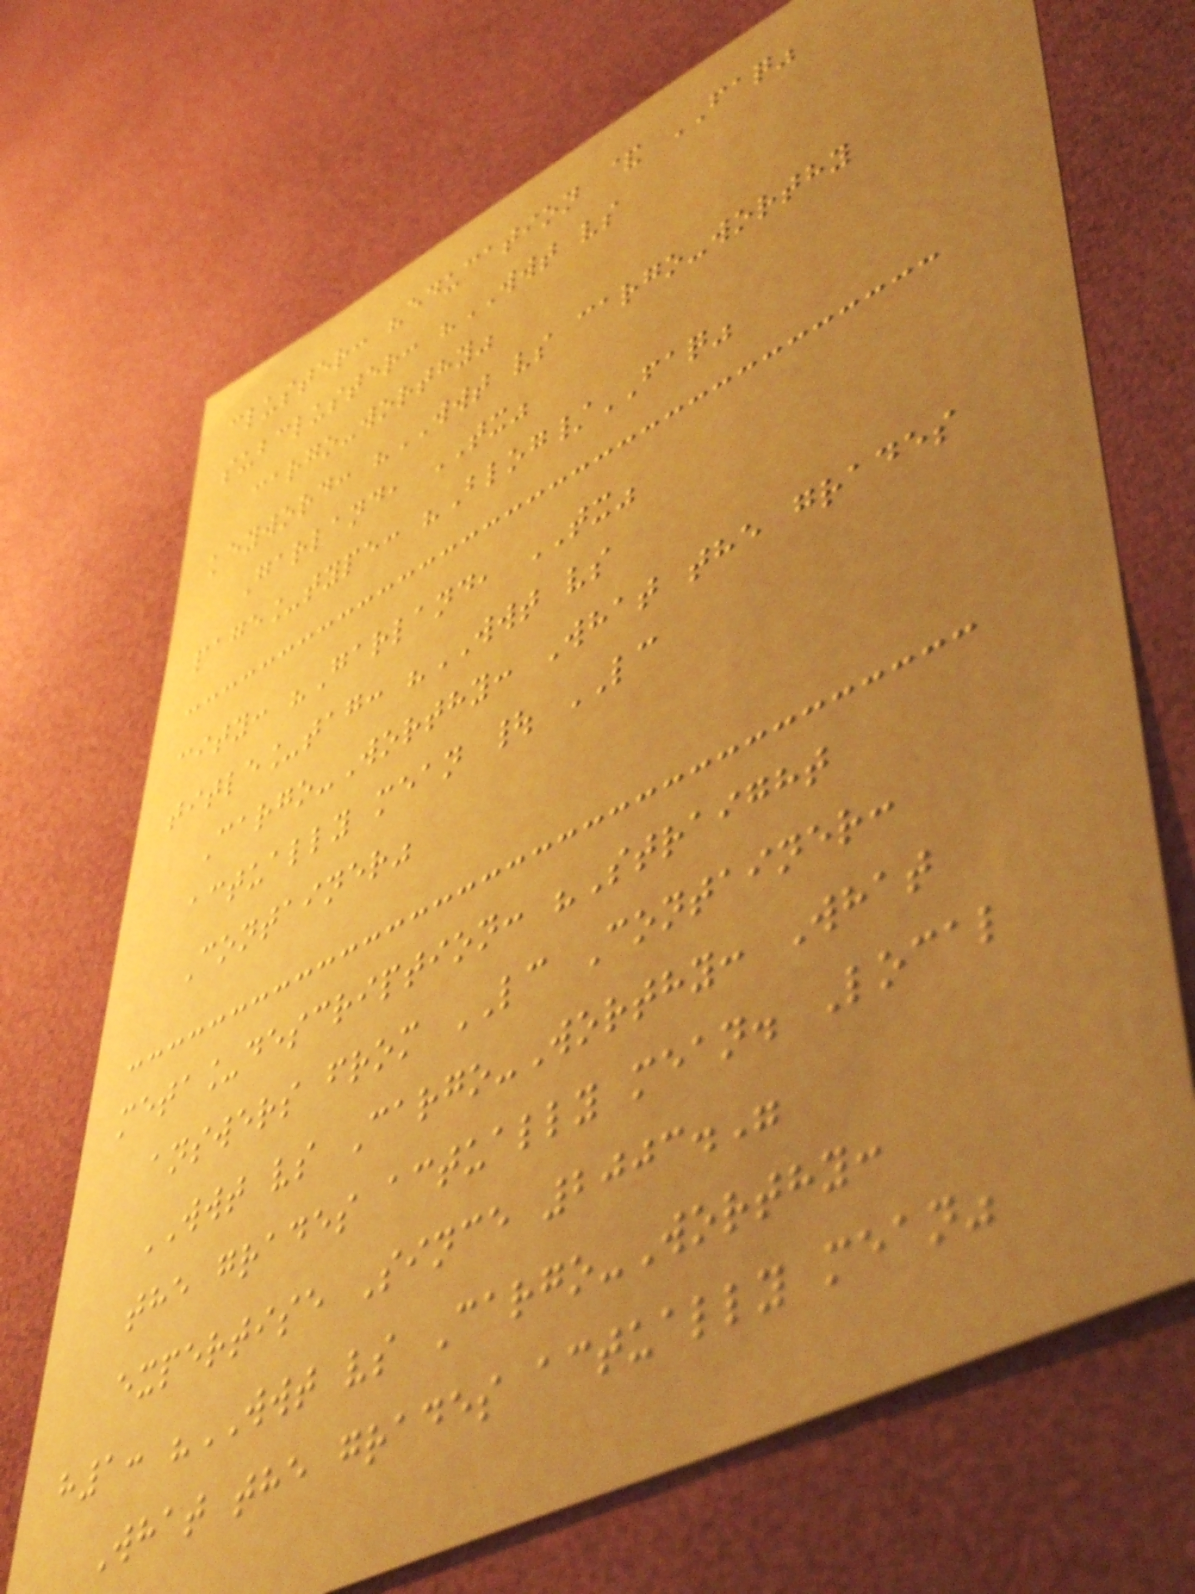cluster: "education & FAQ"
subcluster: "WWT vs
cargo-worthy"
keyword: "WWT vs cargo-worthy
Garland, TX"
page_type: "Blog/FAQ"
city: "Garland, TX"
title_tag: "WWT vs
Cargo-Worthy: What the grades
actually mean | LC
Container"
meta_description: "Straight
answers from LC Container:
WWT vs Cargo-Worthy: What
the grades actually mean. Local
expertise Since 2003."
h1: "WWT vs Cargo-Worthy:
What the grades actually mean"
